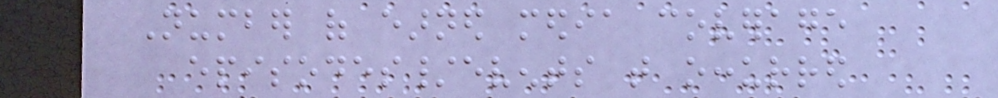Number of earned media coverage
episodes/events that occurred
